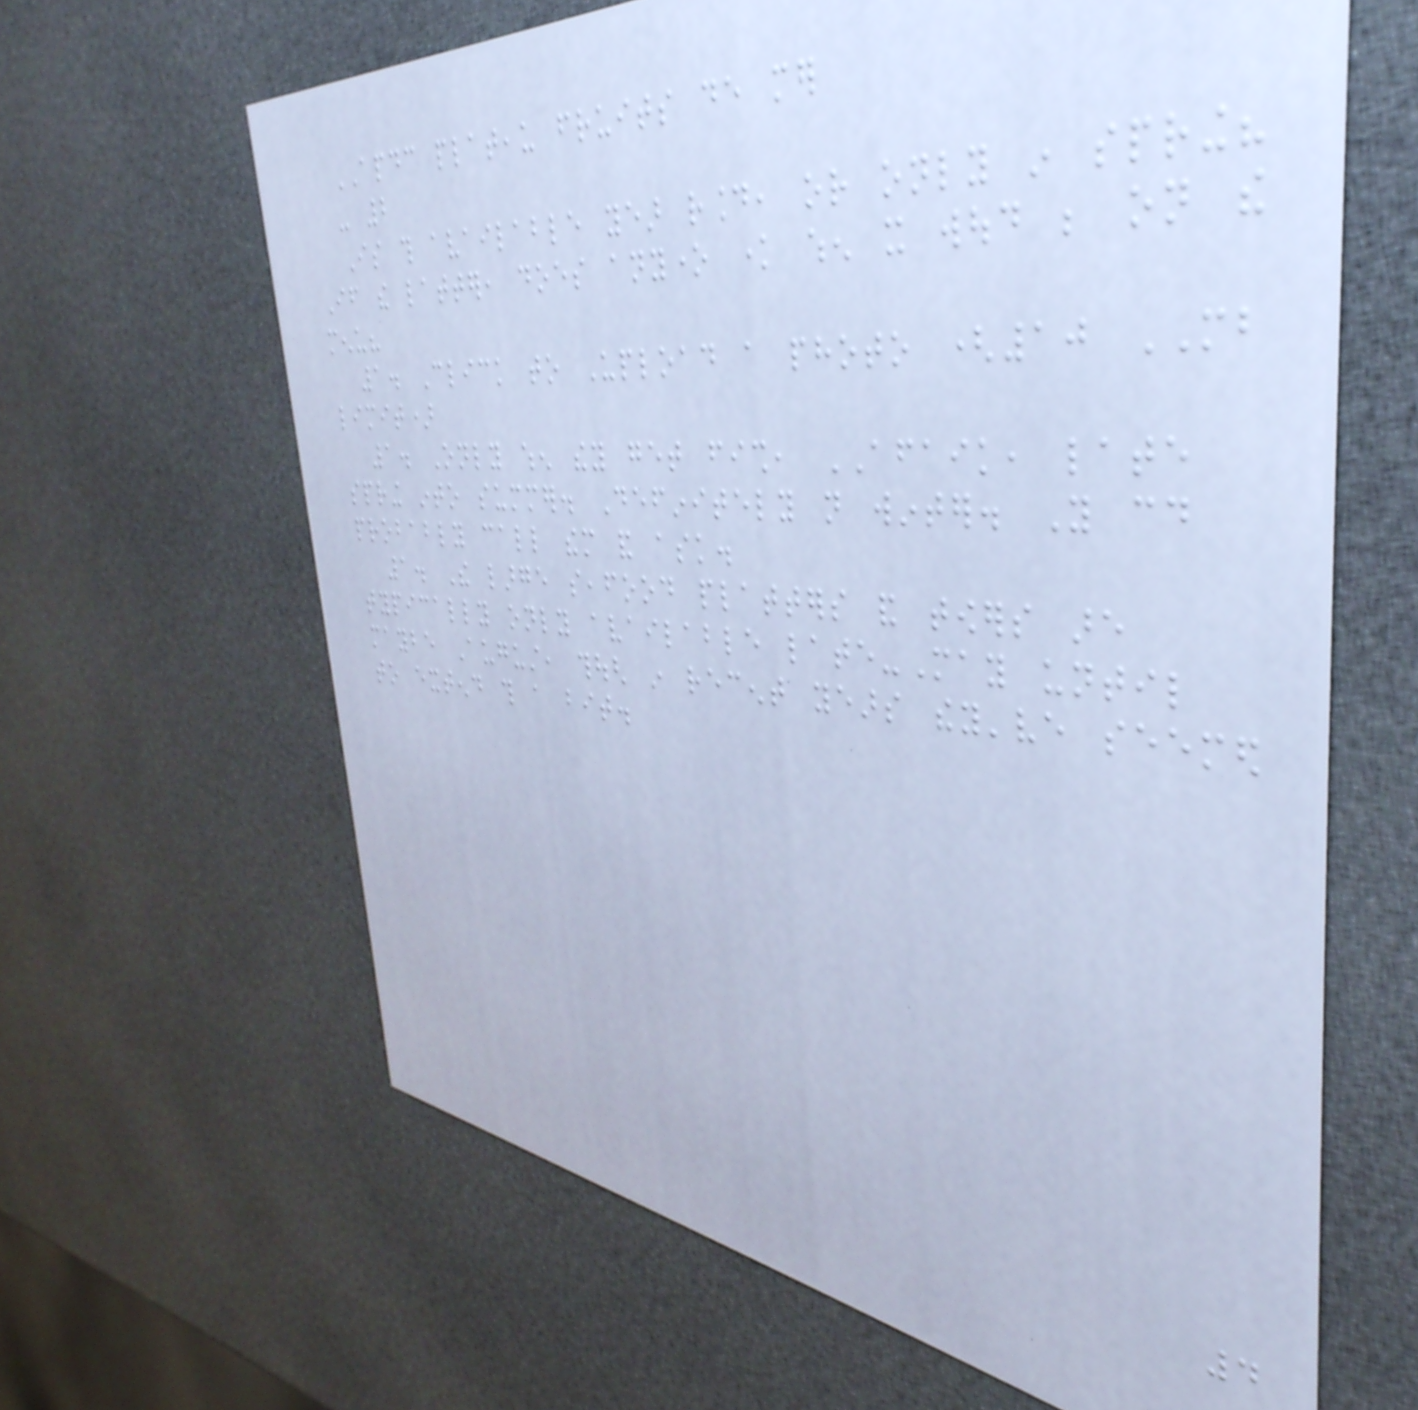APDC plateau fruits de mer
- 2
Is this available year round, or only in spring?
If the latter, does anyone know when it woud be on the
menu?
1. Click to Upload a photo (10 MB
limit)
1. Only when they get fish, AFAIK, late
spring into summer. Definitely not winter. You could
probably call them and ask.
1. The large seafood platters and towers are
typically only available late-May until
maybe August, though in recent years they've seemed
to extend this a bit.
4
